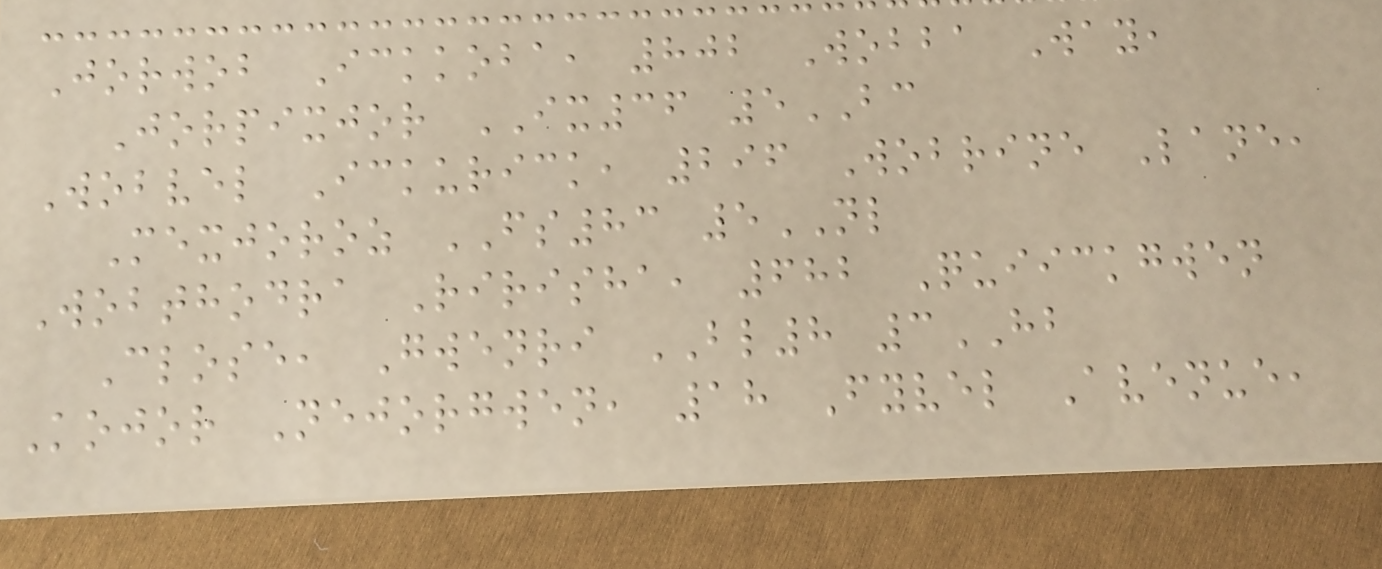Jorwob Ickkoba, 802 Wobba Way,
Jorpixjor IX36 5BC
Wobvel Ickurick, 296 Wobrine Lane,
Mexjoroz FS83 5NL
Wobthodra Ririsha, 682 Quiickgwen
Close, Gwenri BL8 3HB
Kojor Nejorgwen, 18 Fyvel Avenue,
